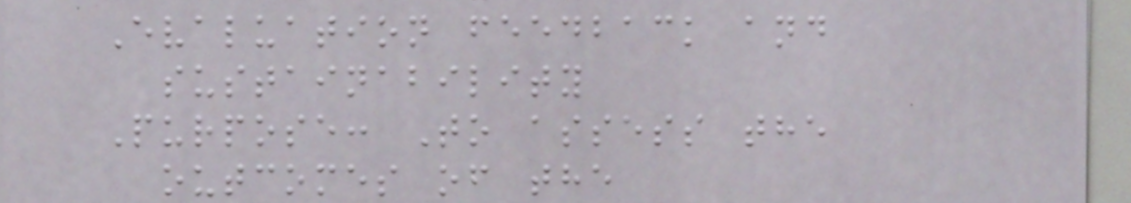Evaluation feedback and
sustainability
Purpose: To assess the
outcomes of the
